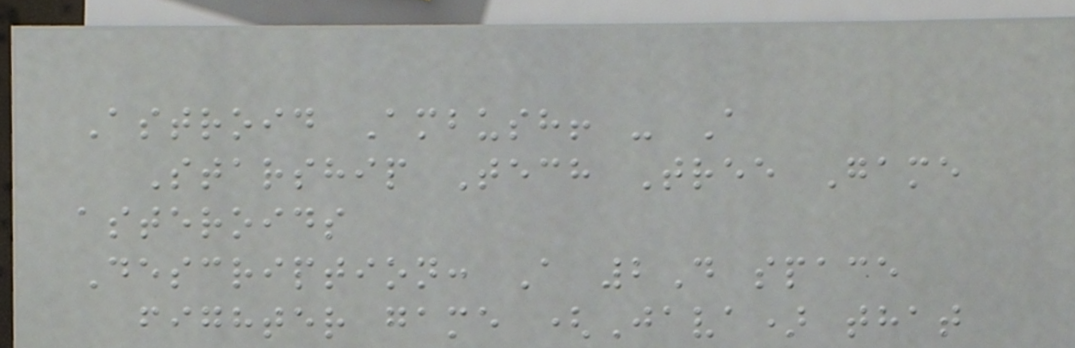Astroid Ambush! - A
Starship Tech Tree Game
asteroids
Description: A 2D space
fighter game (Java) that
